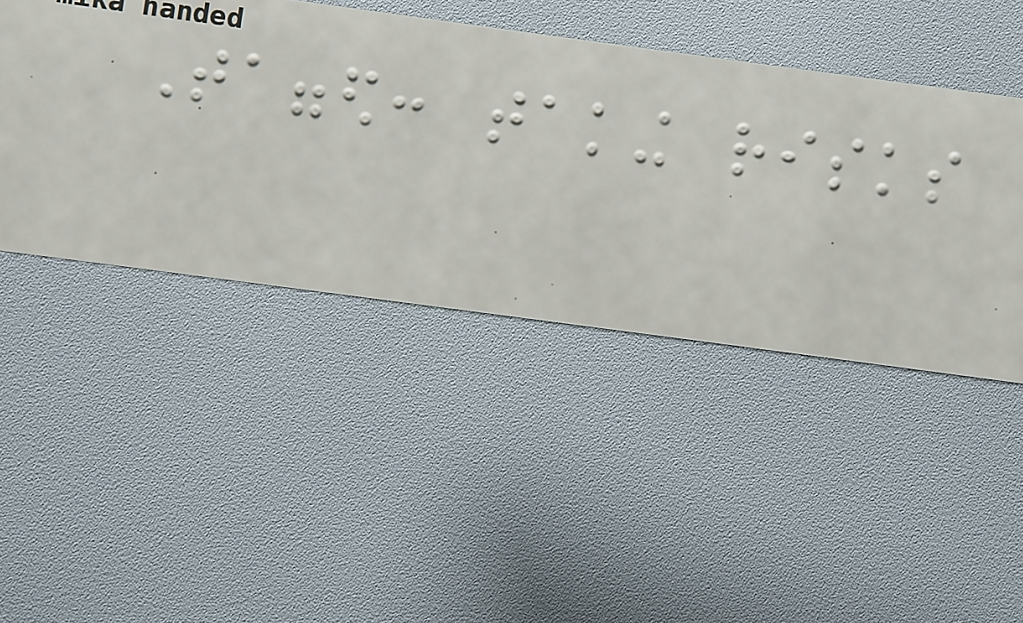Tagged: taking risks
